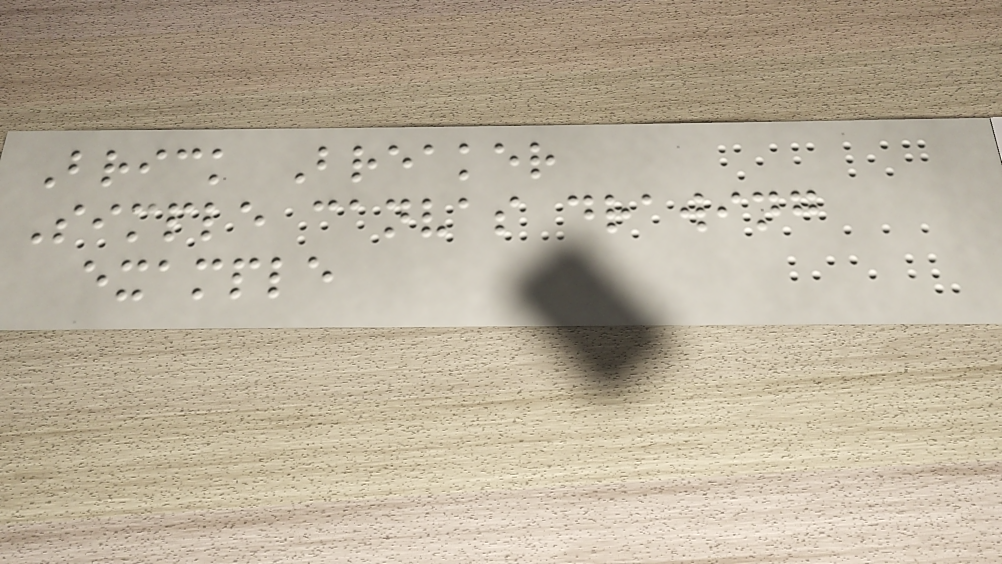Brick Breaker
Simple canvas drawing
example
